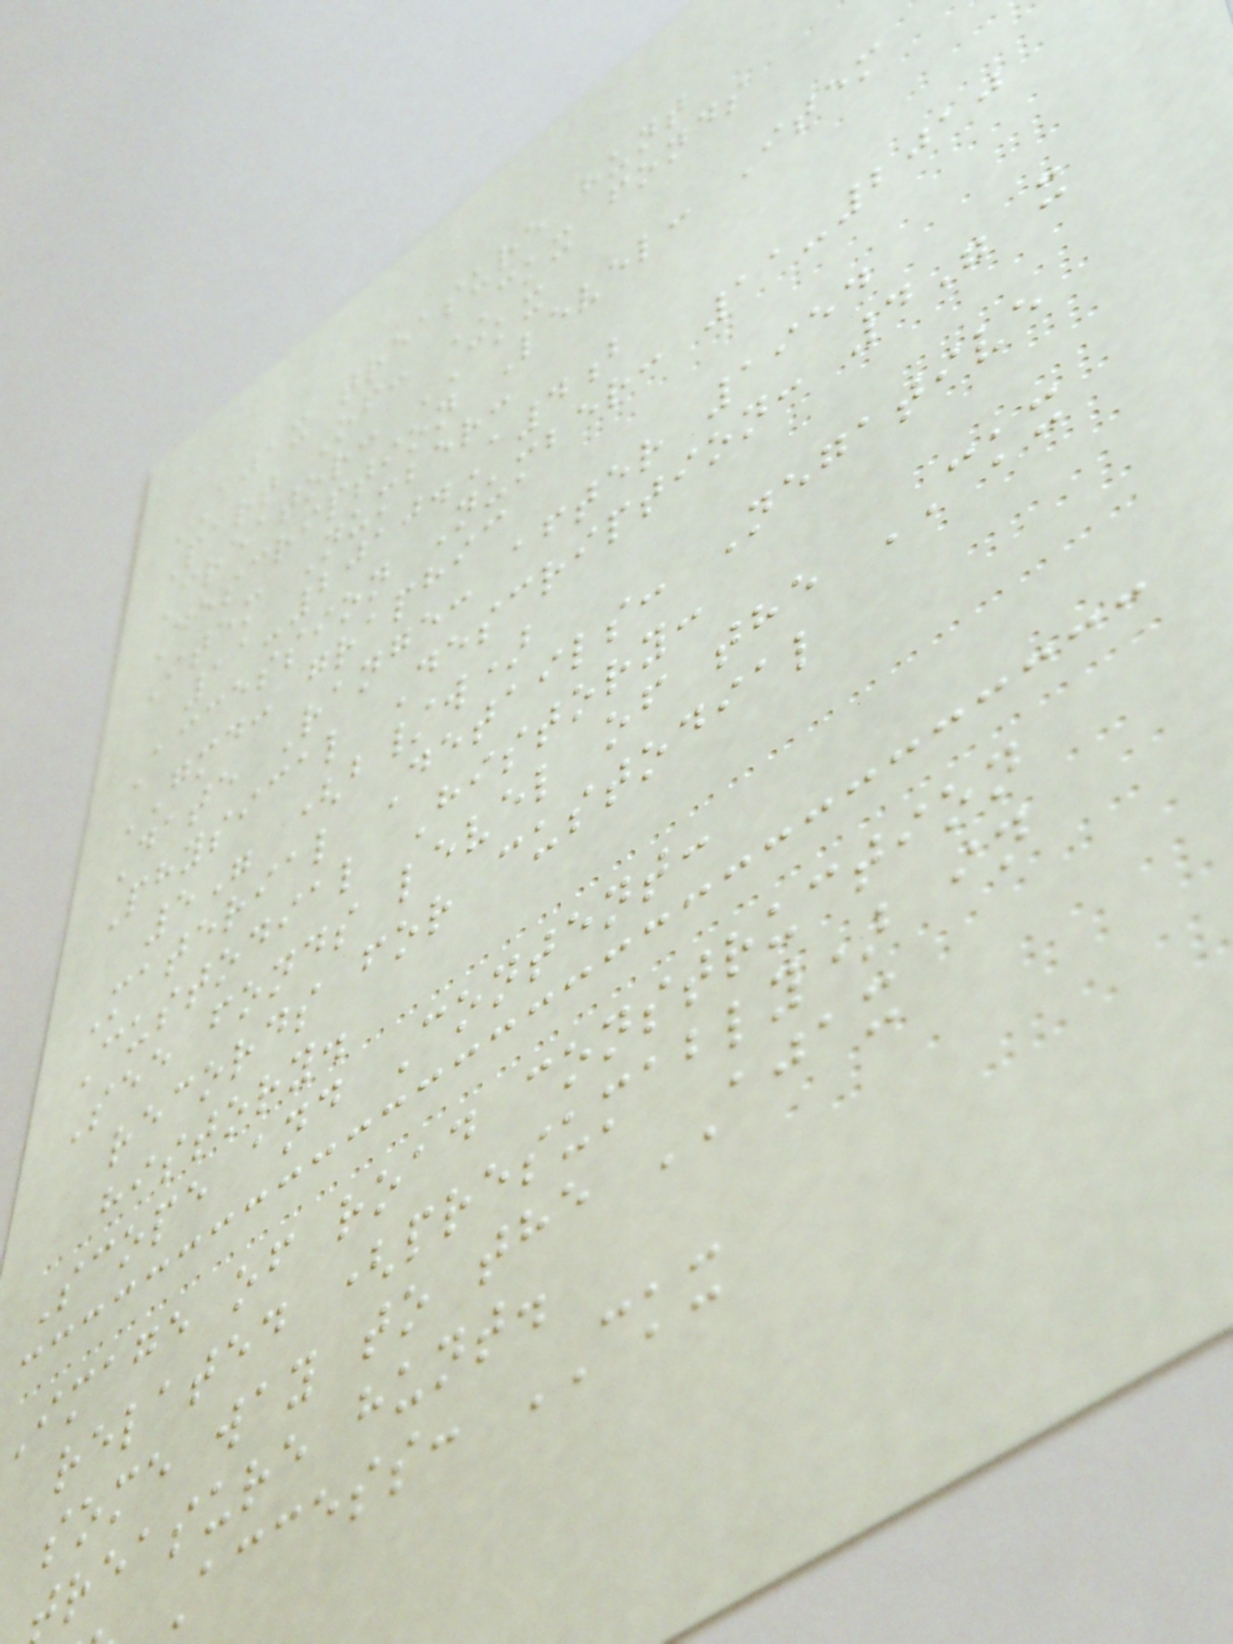AJAX treasure hunt
Part Of: CKX fonds
Creator: CKX
Description Level: Item
Item Number:
11-2010.A4b
Accession Number: 11-2010
GMD: graphic
Date Range: after 1954
Physical Description: 4" x
5" (b/w)
Material Details: Negative
Custodial History:
See fonds level of the CKX
records for custodial
history.
Scope and Content:
Image of road construction
related (presumably) in
some way to the AJAX
reasure hunt.
Access: CKX
